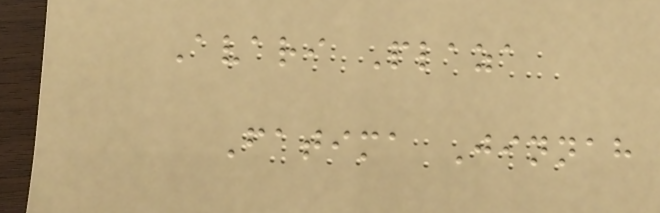Avari Plaza
Fatima Jinnah
